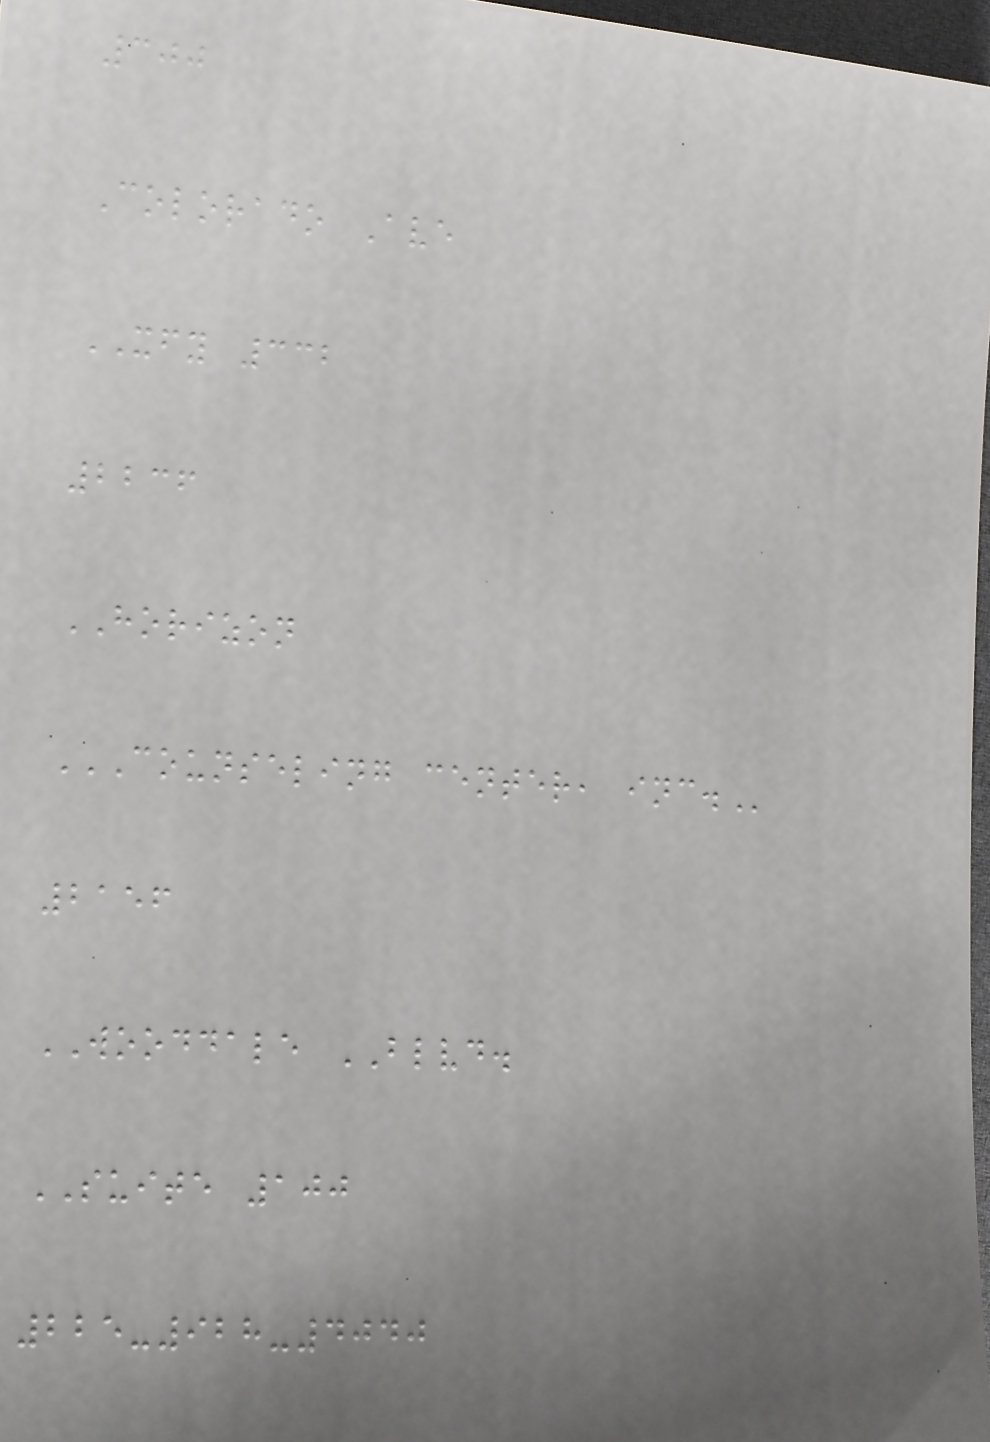300
Colorado Ave
XFY 332
2236
HORIZON
COUNSELING CENTER, INC.
2156
WOODDALE BLVD.
SUITE 100
225-928-4040
